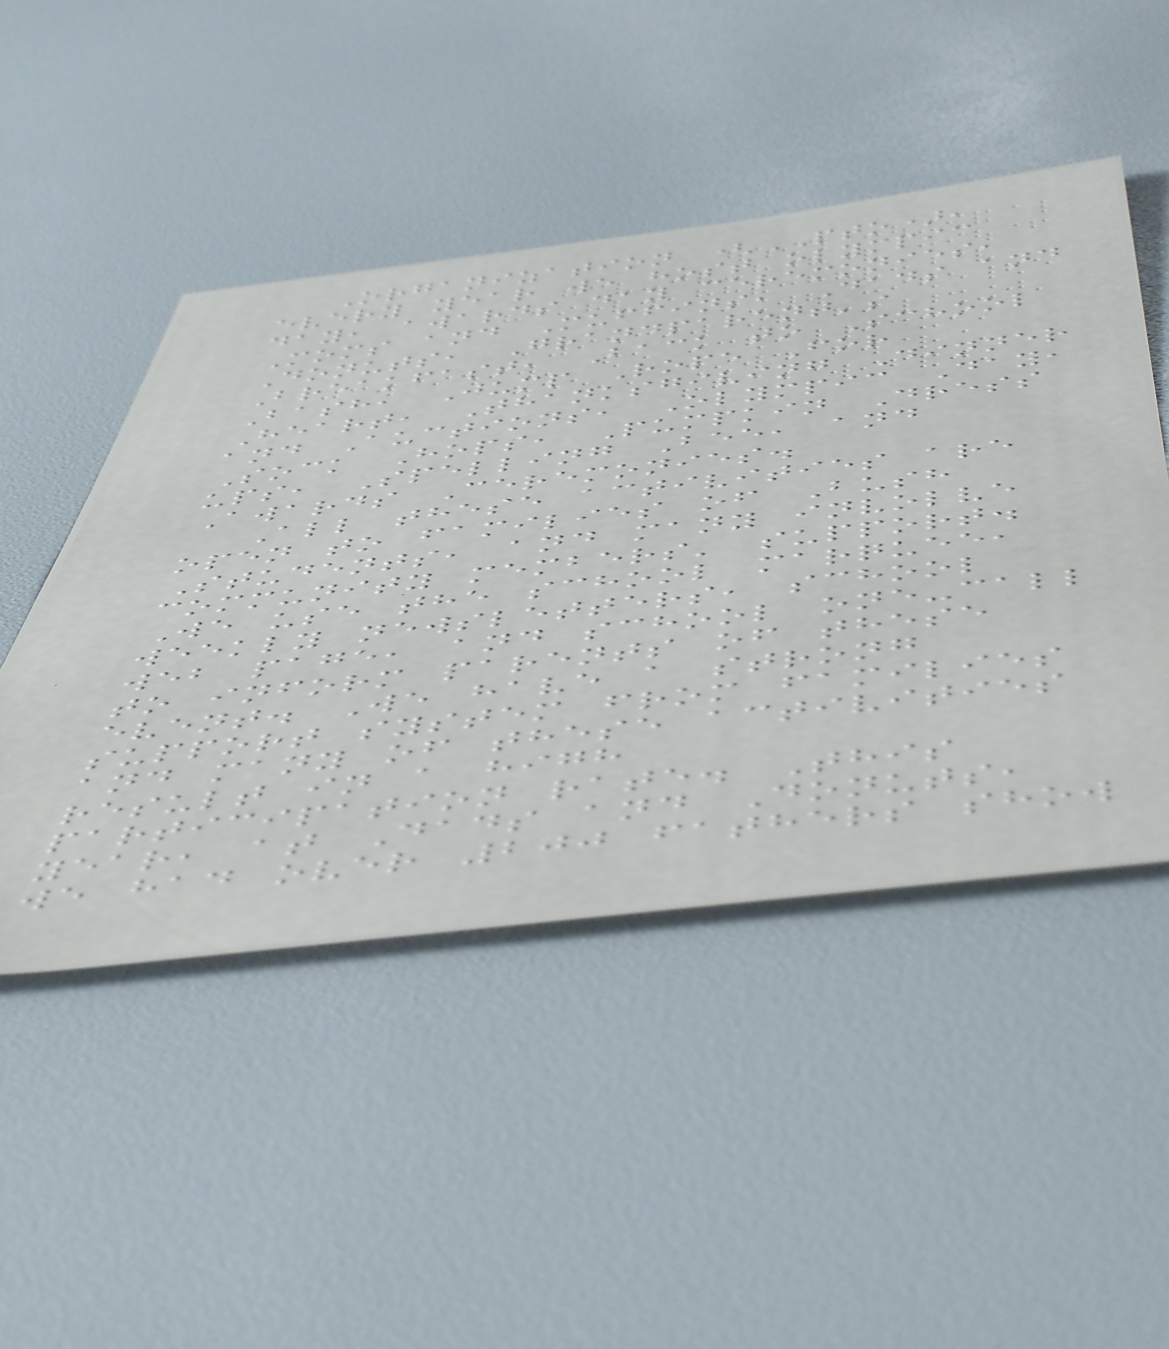Organization (PTO),
every year we host olympic
day, awards day ceremonies,
Moms and Muffins, Dads and
Donuts, Grandparent's
Breakfast, Back to School
Bash, Jump Rope For
Heart, Thanksgiving Dinner
and Auctions, Olympic Day,
Sock Hops, Pumpkin Dress
ups, Spelling Bee, and
Awards Ceremonies.
All these activities are
open to families of Bush
Students, and many involve
community members' support.
We use the school marquee,
weekly newsletters, school
web page, and school one-call
to inform parents of these
event. We have a strong
support system from families
and many of these activities
result in a high
participation rate. This
year, at Dads and Donuts,
we had over 200 fathers show
